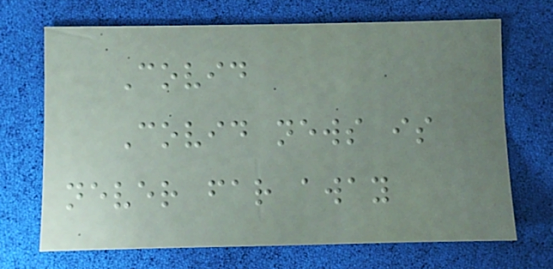Covid
Covid news is
never far away
